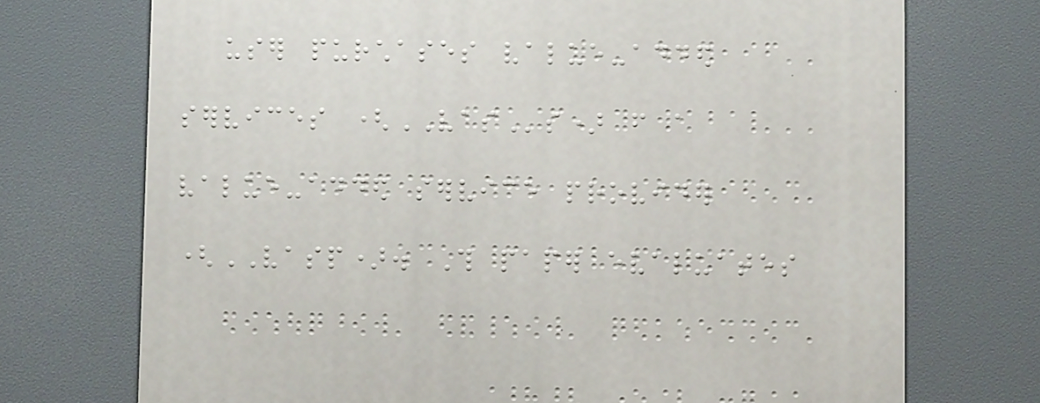user purchases value-added
services (VASs) from a
value-added service provider
(VASP). This paper evaluates
